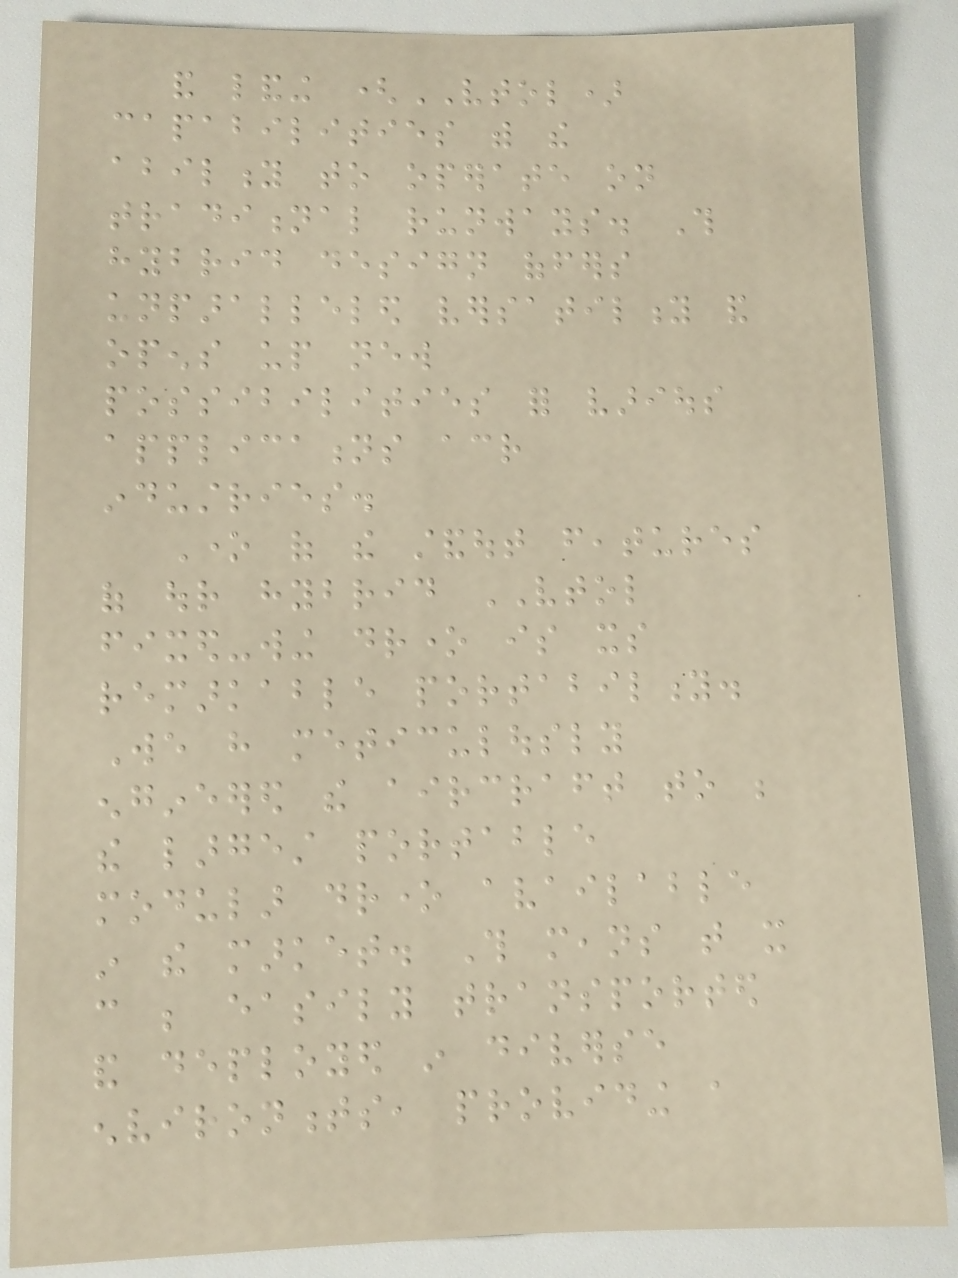and landing (VTOL)
capabilities with the
ability to operate on
traditional runways. This
hybrid design offers
unparalleled versatility and
opens up new
possibilities for various
applications across
industries.
One of the standout features
of our hybrid VTOL
fixed-wing drone is its
remarkable portability.
We have meticulously
engineered the aircraft to be
the largest portable
modular drone available
in the market. This means that it
can be easily transported
and deployed in diverse
environments, providing a
